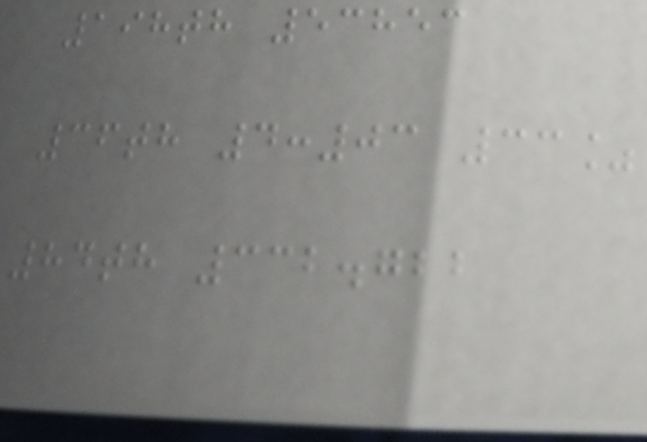198th 53853
36th 4:03 33%
84th 332.722
